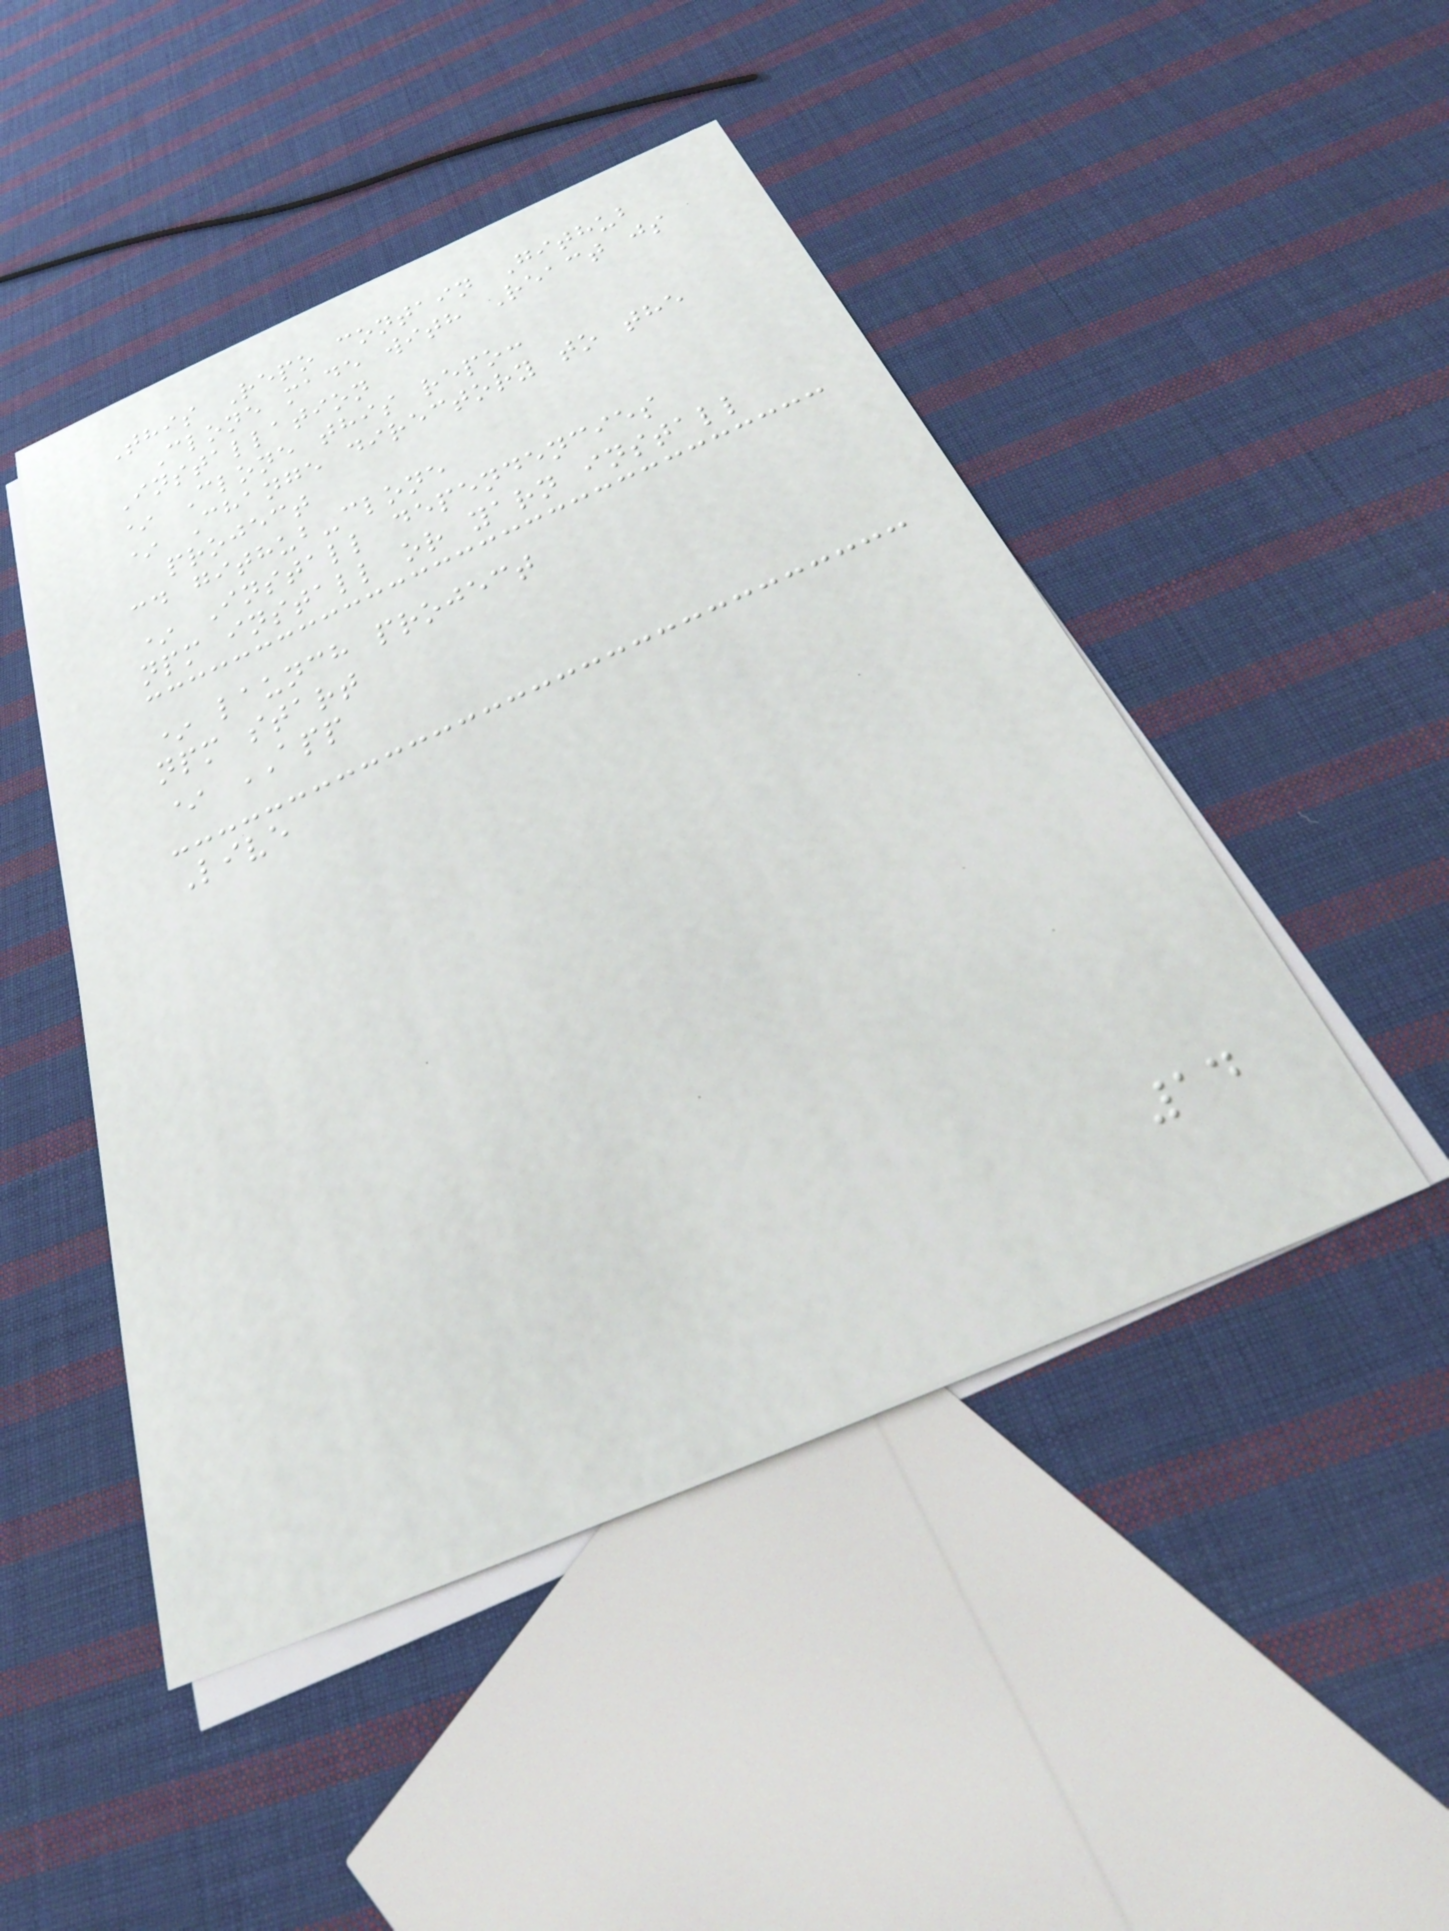This Repo contain Github
Clone made with React js
Installation
* Clone this repo:
* Change directory to the
project
cd github-clone
* Install dependencies
npm install or yarn install
* launch project
npm start
* APP
Live
14
